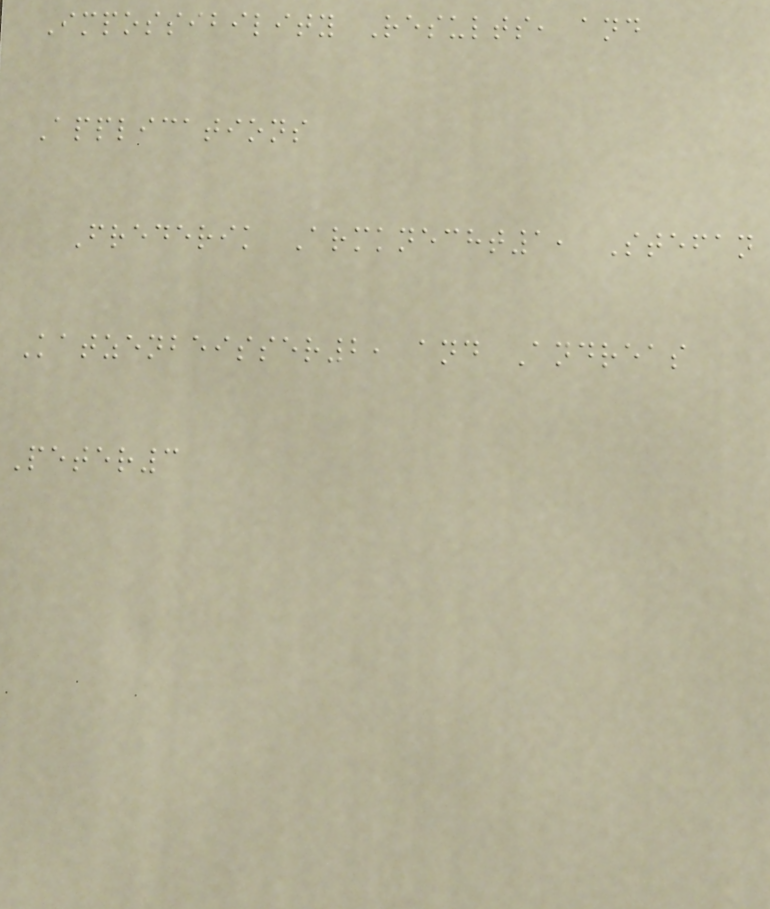Impossibility Results, and
Applications
Frederik Armknecht1, Stefan
Katzenbeisser2, and Andreas
Peter3
